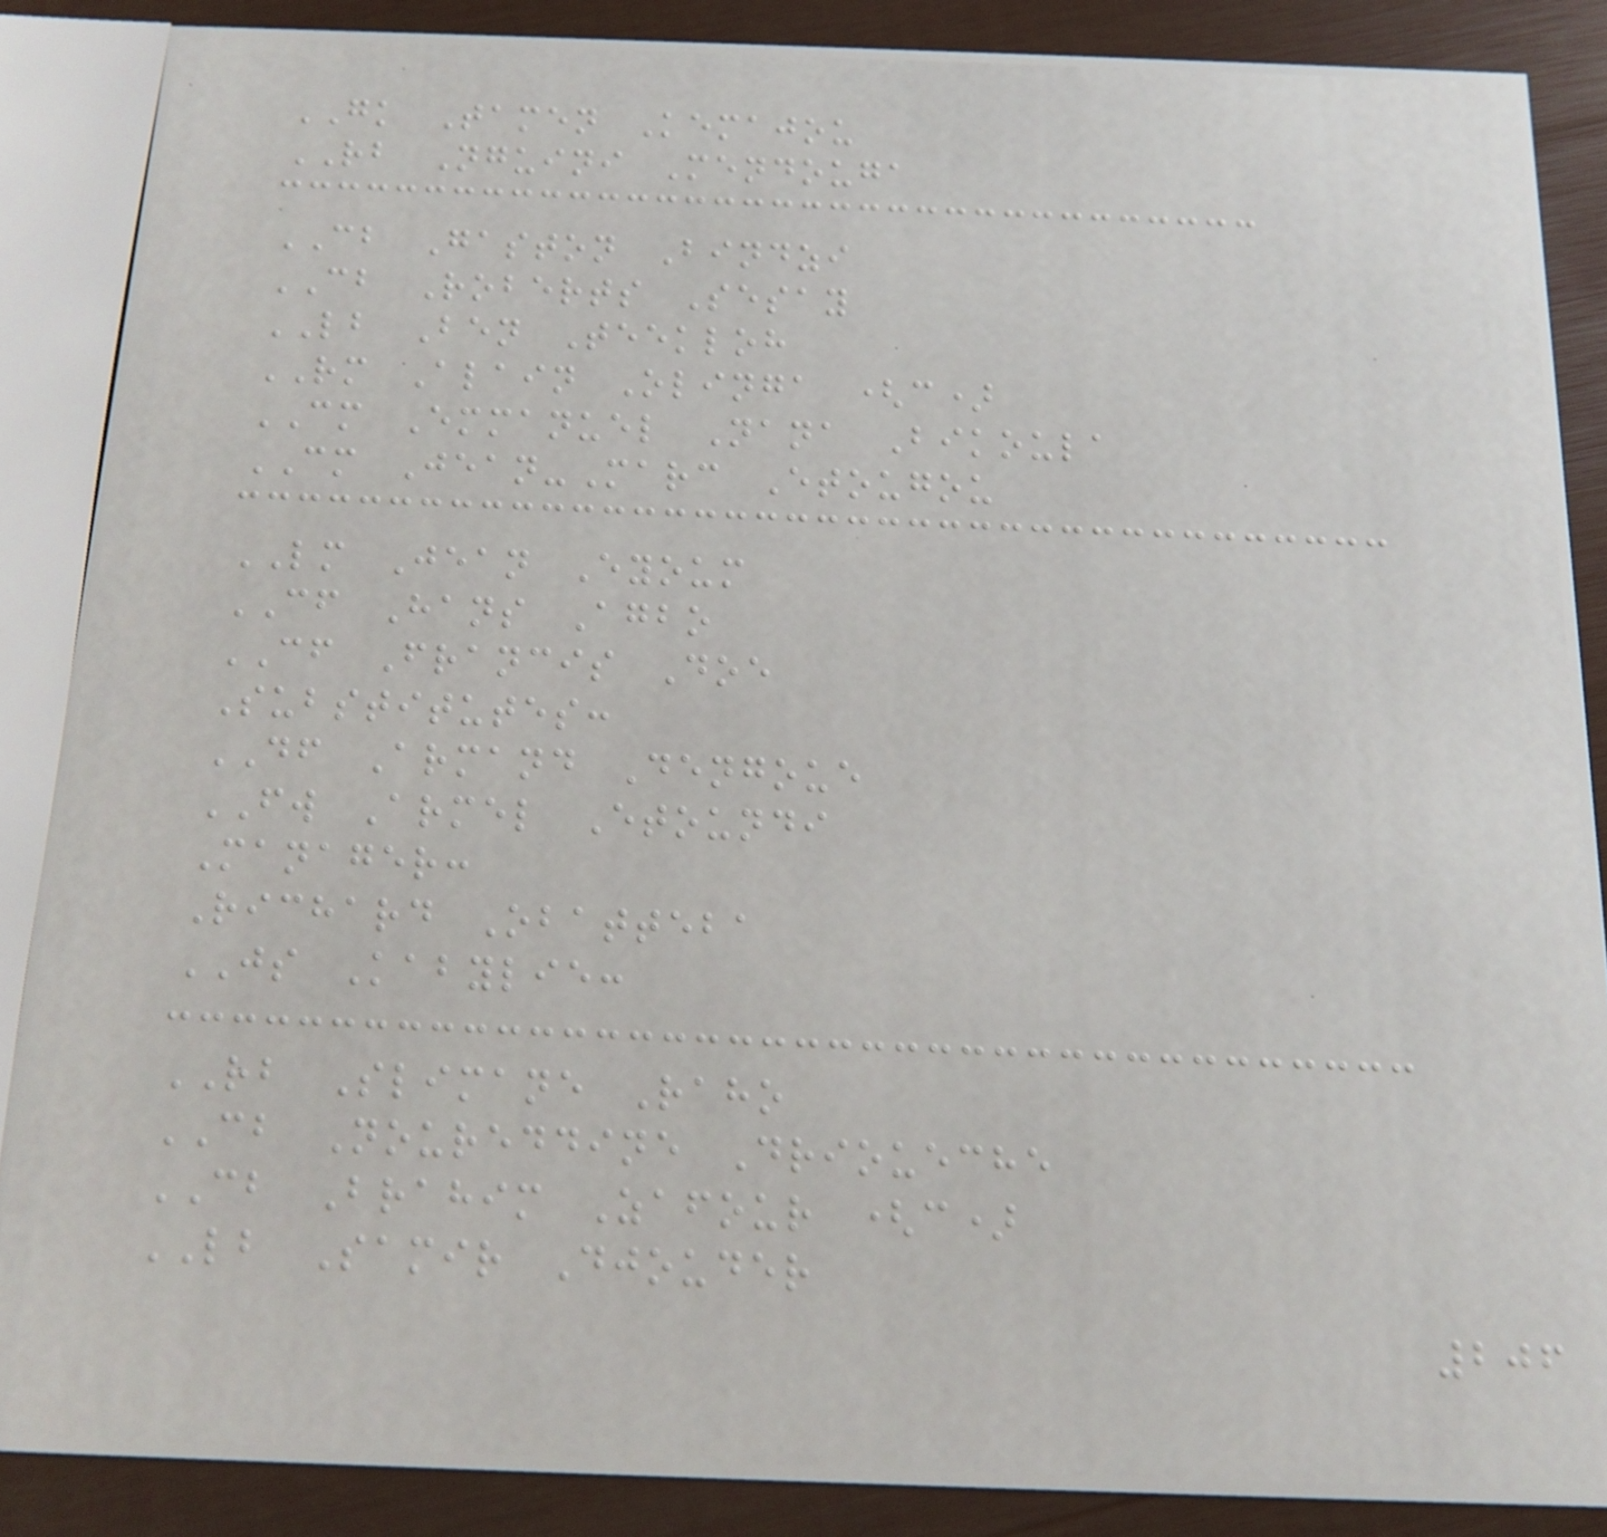GK Tamen Kemajou
RB Nguini Mendouga
CB Gaston Bindzi
CB Roberts Sesay
LB Ben Teekloh
RM Alain Olinga (c)
CM Emmanuel Nana Bikoula
CM Jean-Marc Etougou
LM Jean Eyoum
CF Hans Agbo
CF Francis Doe
Substitutes:
DF Armand Dengoue
FW Armel Etoundi
Manager:
Richard Obatteba
JS Kabylie:
RB Slimane Raho
CB Noureddine Drioueche
CB Brahim Zafour (c)
LB Samir Djouder
206
